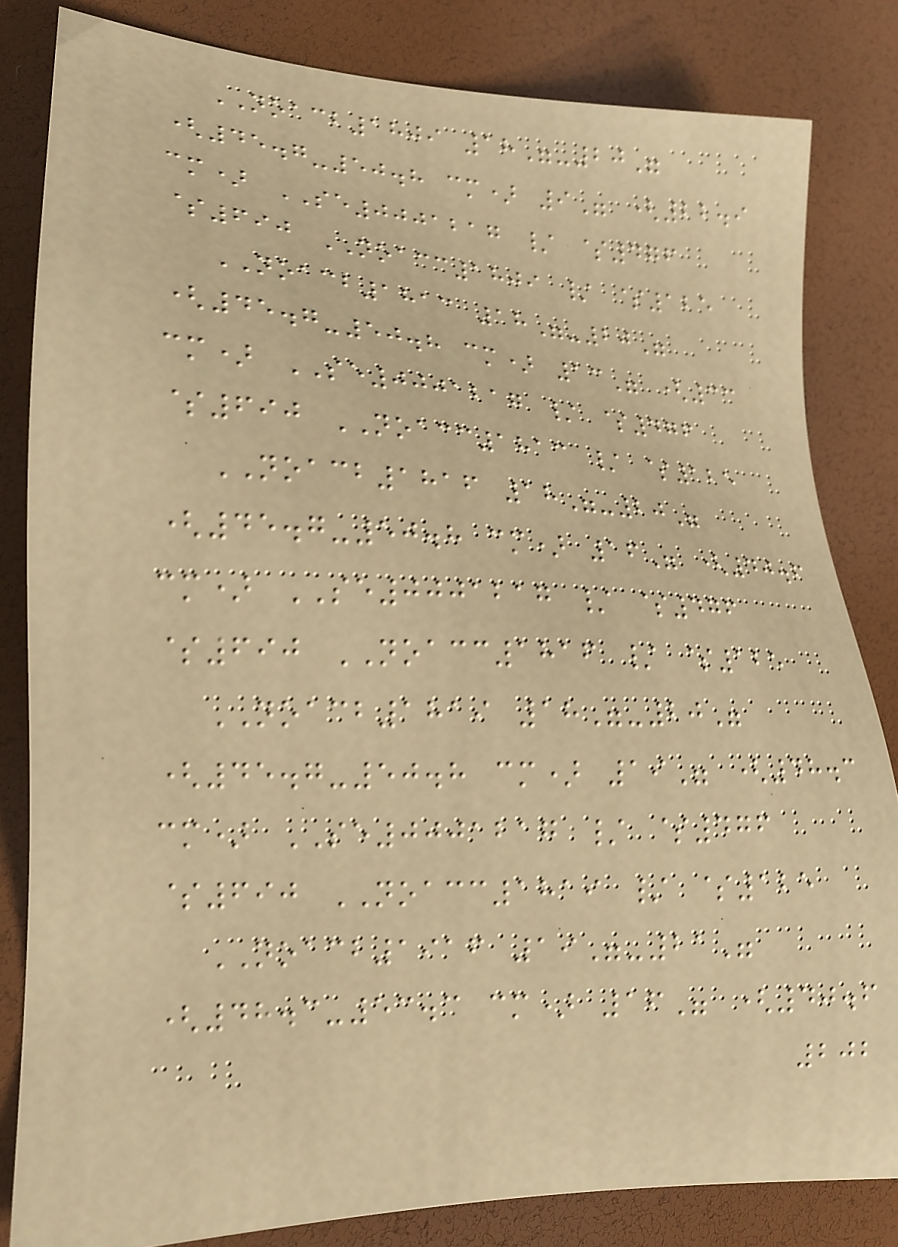NOACB1809 18"-20"
(45.7-50.8 cm) 9" (22.9
cm) SE0001217 / $476
$690 NOACC1809 / $125
NOACB1813 18"-20"
(45.7-50.8 cm) 13" (33
cm) SE0001217 / $476
$690 NOACC1813 / $125
NOACB1816 18"-20"
(45.7-50.8 cm) 16" (40.6
cm) SE0001217 / $476
$690 NOACC1816 / $125
NOACB1819 18"-20"
(45.7-50.8 cm) 19" (48.3
cm) SE0001217 / $476
$690 NOACC1819 / $125
NOACB1916 19"-21"
(48.3-53.3 cm) 16" (40.6
202
